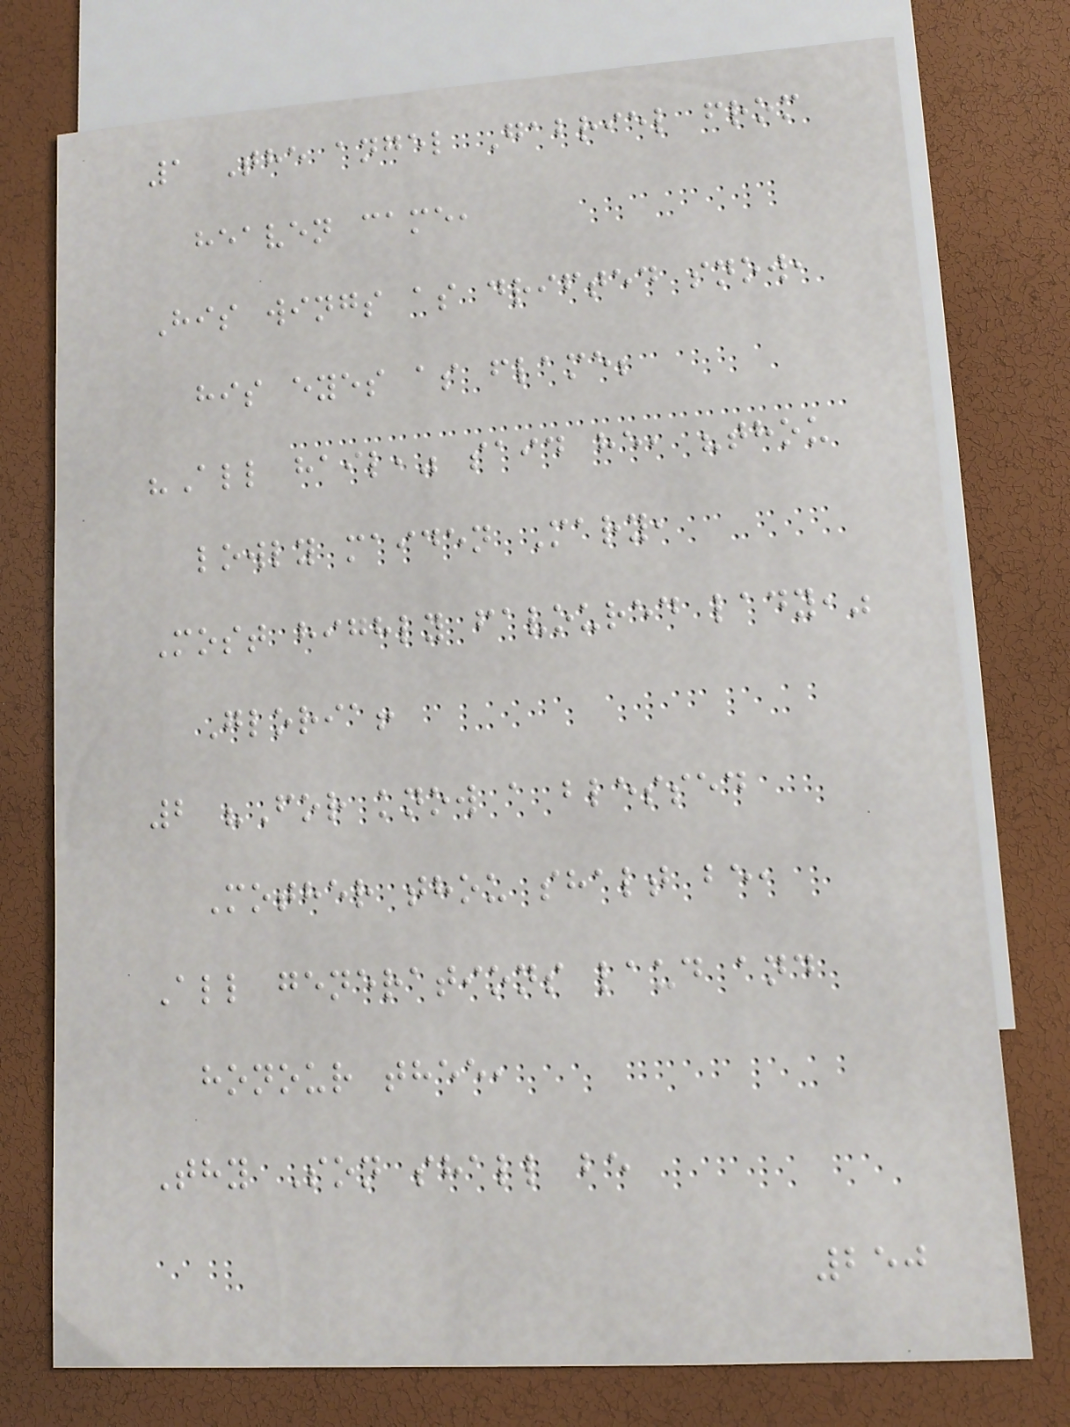1 The angel Gabriel from
heaven came,
His wings as drifted snow,
his eyes as flame;
"All hail," said he, "thou
lowly maiden Mary,
Most highly favoured lady,"
Gloria!
2 "For know a blessed
Mother thou shalt be,
All generations laud and
honour thee,
Thy Son shall be
250
